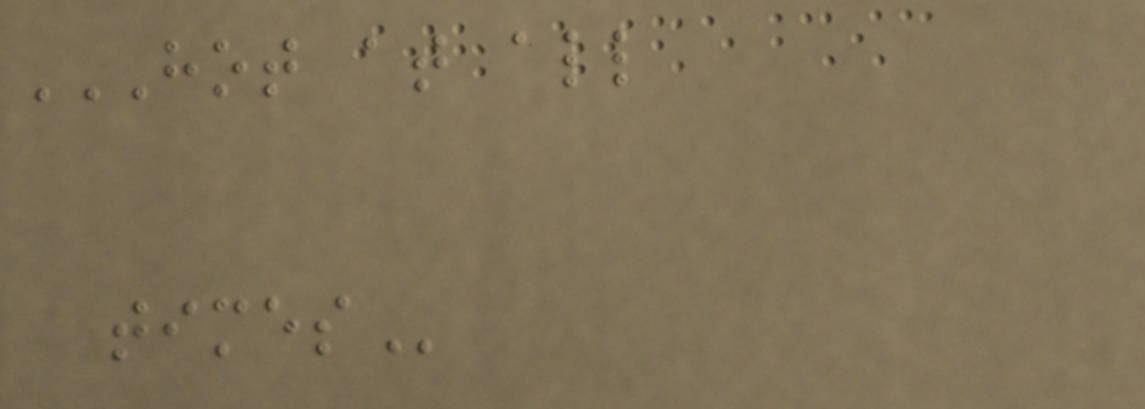HOT AT ALL
TIMES
